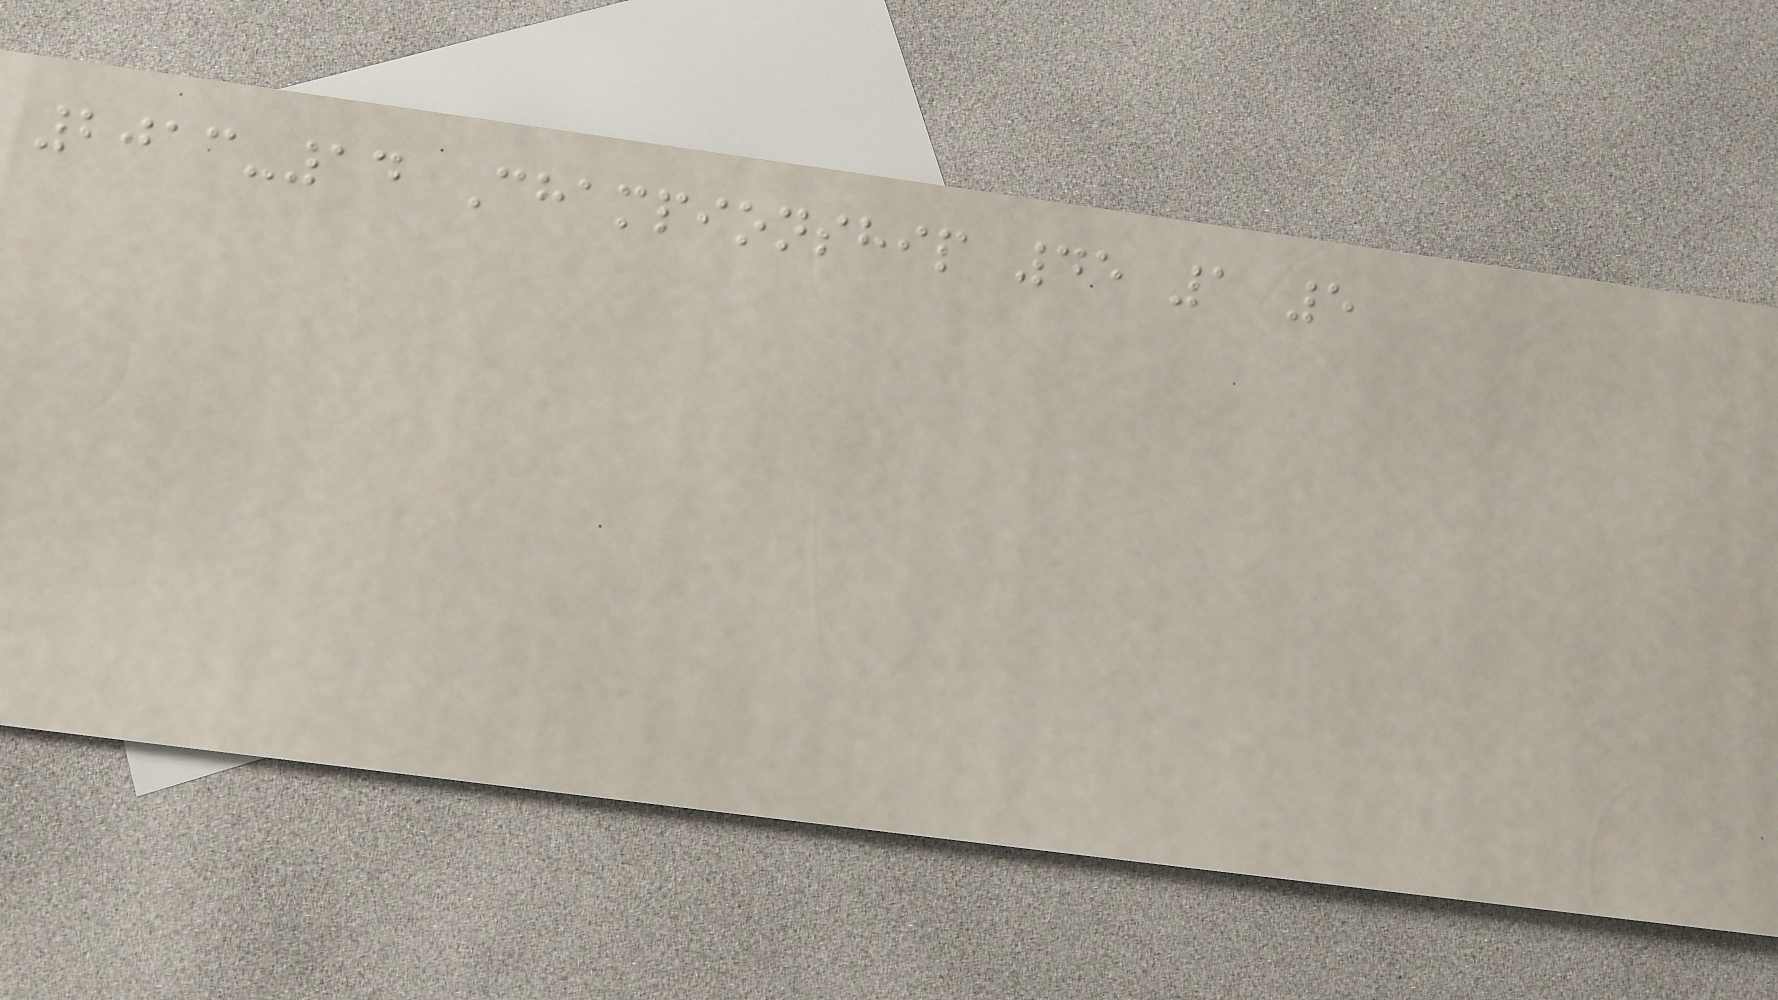2013-14 Championship 45 1 5
